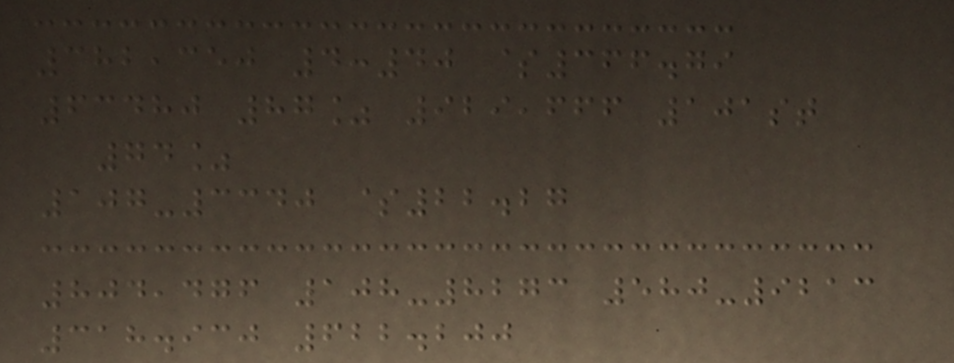382,350 4:40 $366.79
63480 87% 929,666 101st
74%
107-3340 $22.27
804,476 108-8273 580-9213
318.930 622.200
